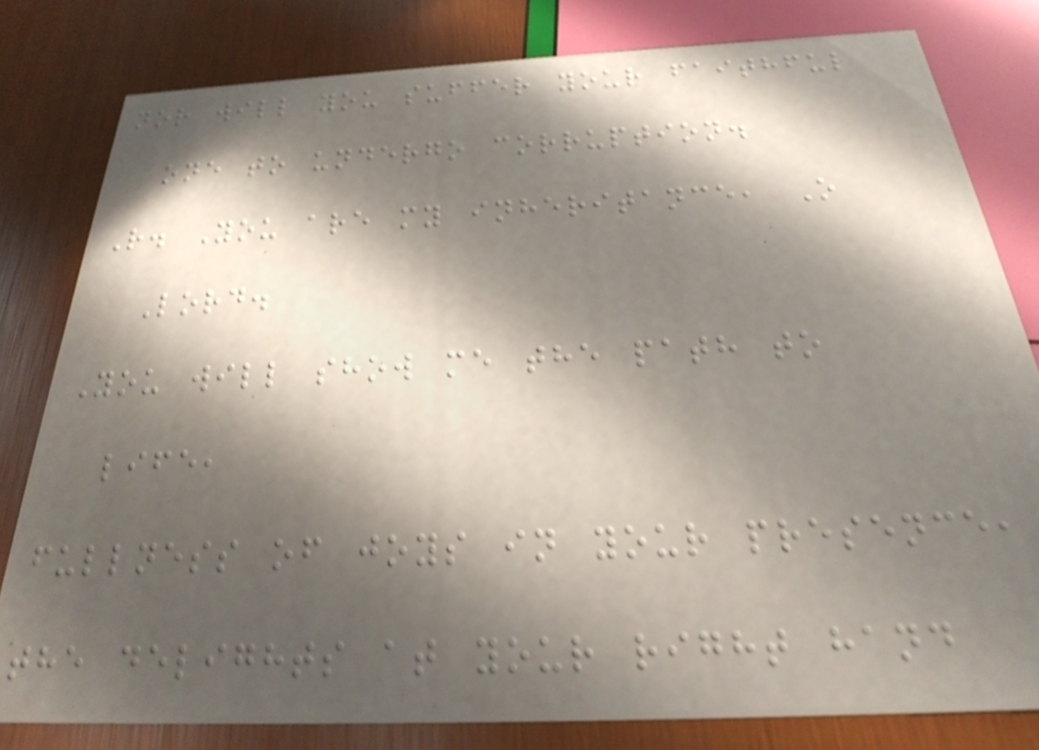nor will you suffer your faithful
one to undergo corruption.
R. You are my inheritance, O
Lord.
You will show me the path to
life,
fullness of joys in your presence,
the delights at your right hand
